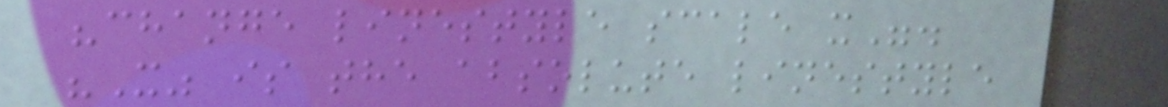"change linestyle scale x".
"X" is the absolute linestyle
